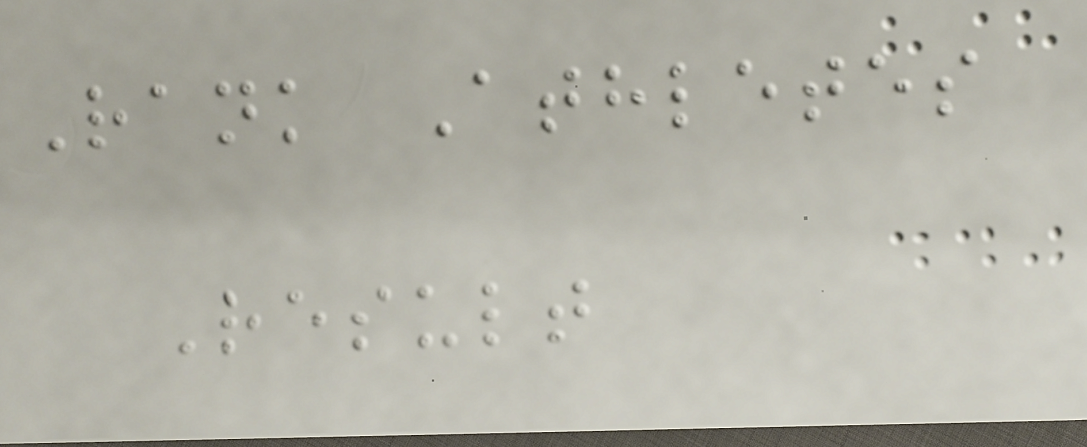Rank Athletes
Result
